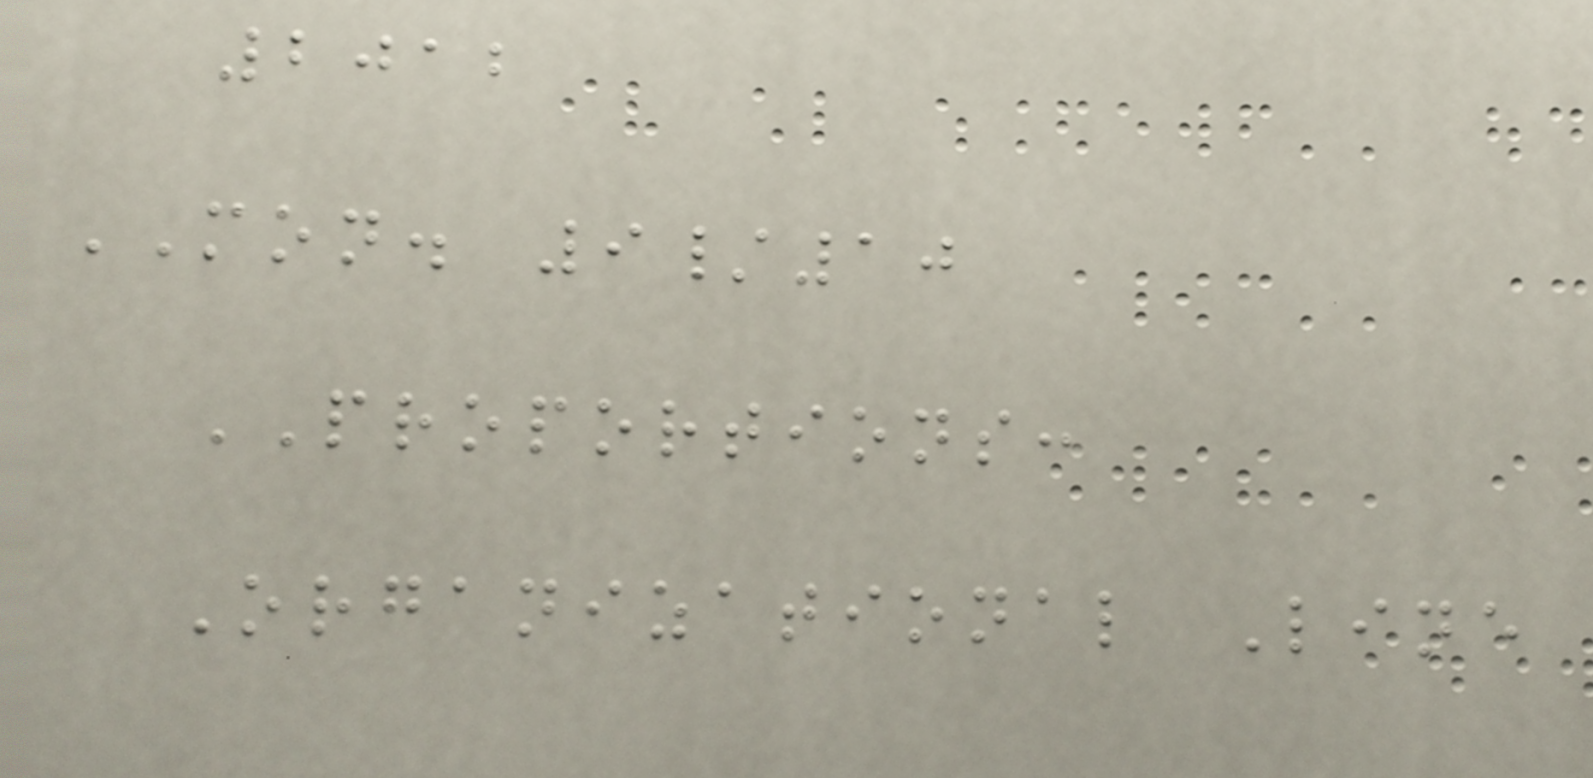2012
MON. 9/10
PROPORTIONS:
Organizational Line
